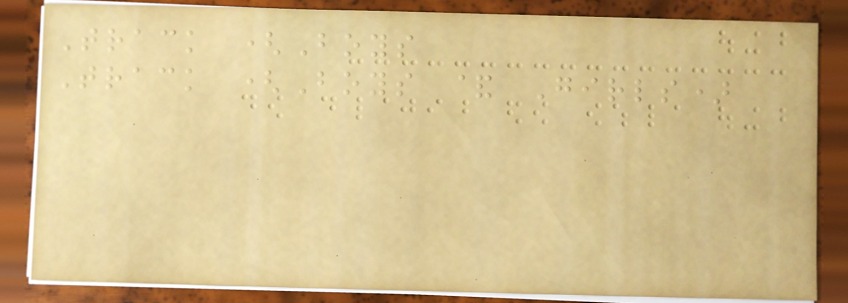Track (Boys
Track (Boys & Girls)
